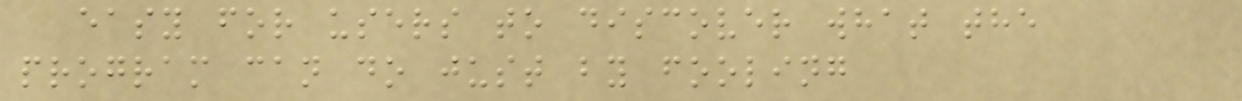easy for users to discover what the
program can do just by fooling
